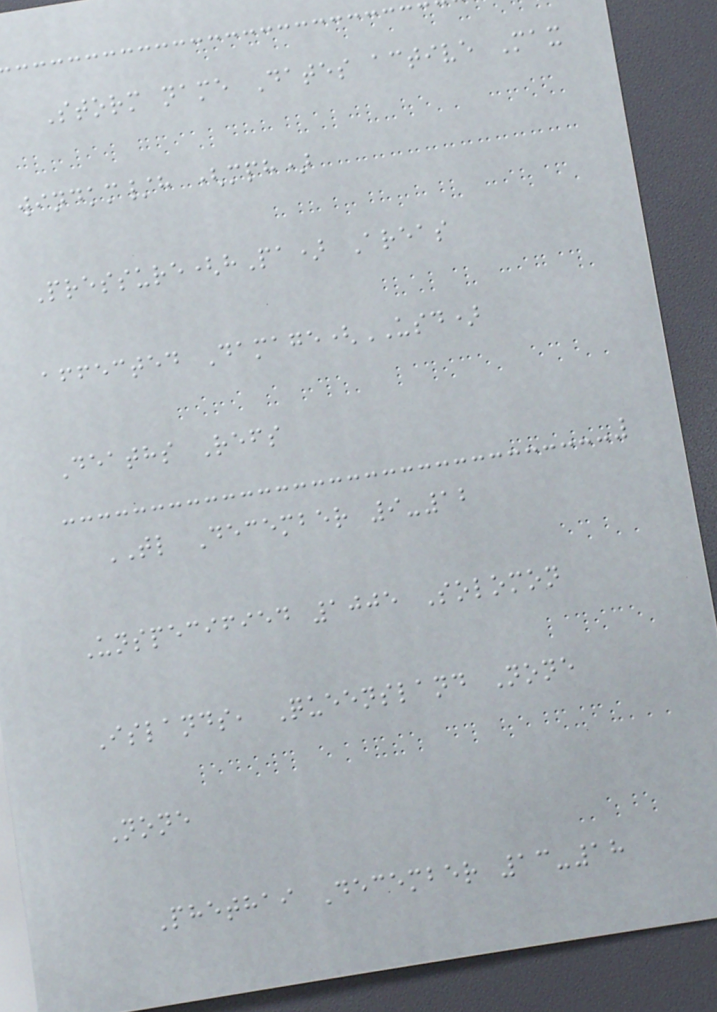Storm name Dates active Max
windkm/h (mph)
Pressure(hPa) Areas
affected Damage(USD)
Deaths Refs
TL December 9-12
Unspecified 1005 Solomon
Islands, Queensland None
None
Phethai December 13-18
